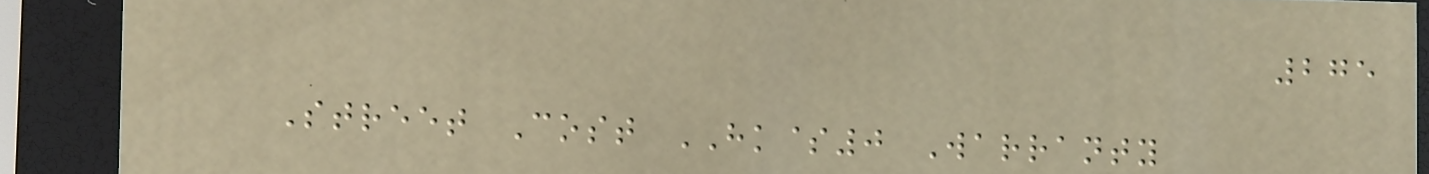275
Street Cost HK$0 Warranty
